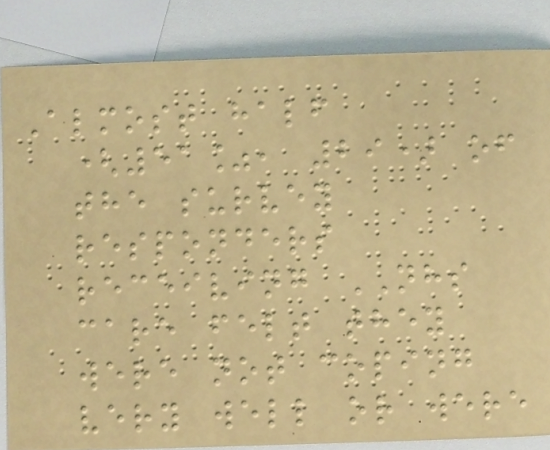Almost half
(51%, 29) of
the survey
responders
receiving NHS
care felt they
were not coping
very well or were
